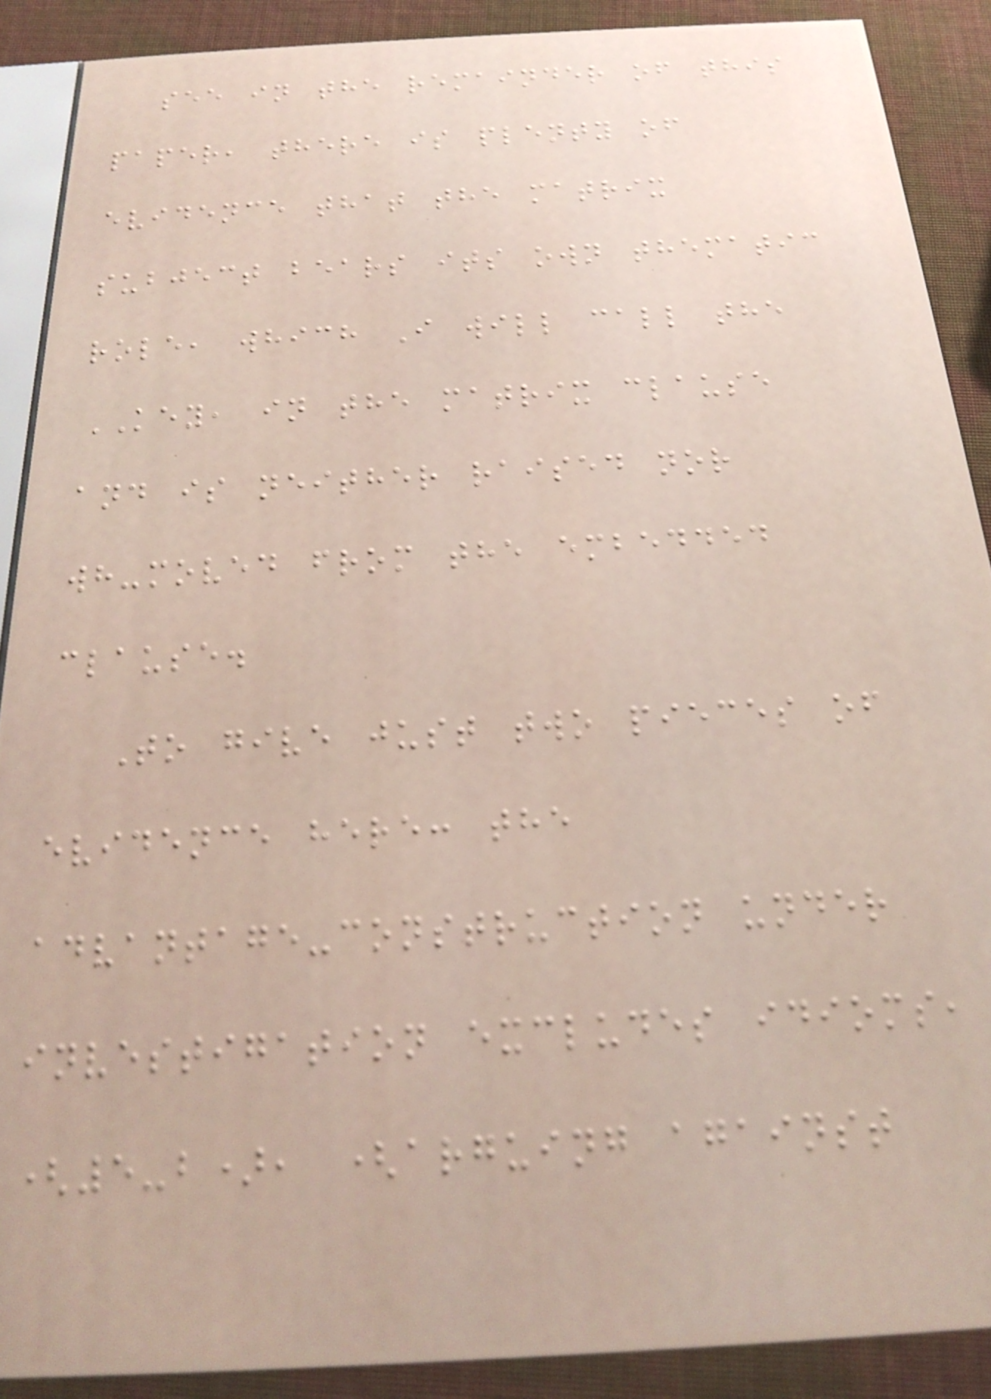see in the remainder of this
paper, there is plenty of
evidence that the matrix
subject bears its own thematic
role, which I will call the
KEY, in the matrix clause
and is neither raised nor
wh-moved from the embedded
clause.
To give just two pieces of
evidence here: the
advantage-construction under
investigation excludes idioms,
(5-b), (arguing against
